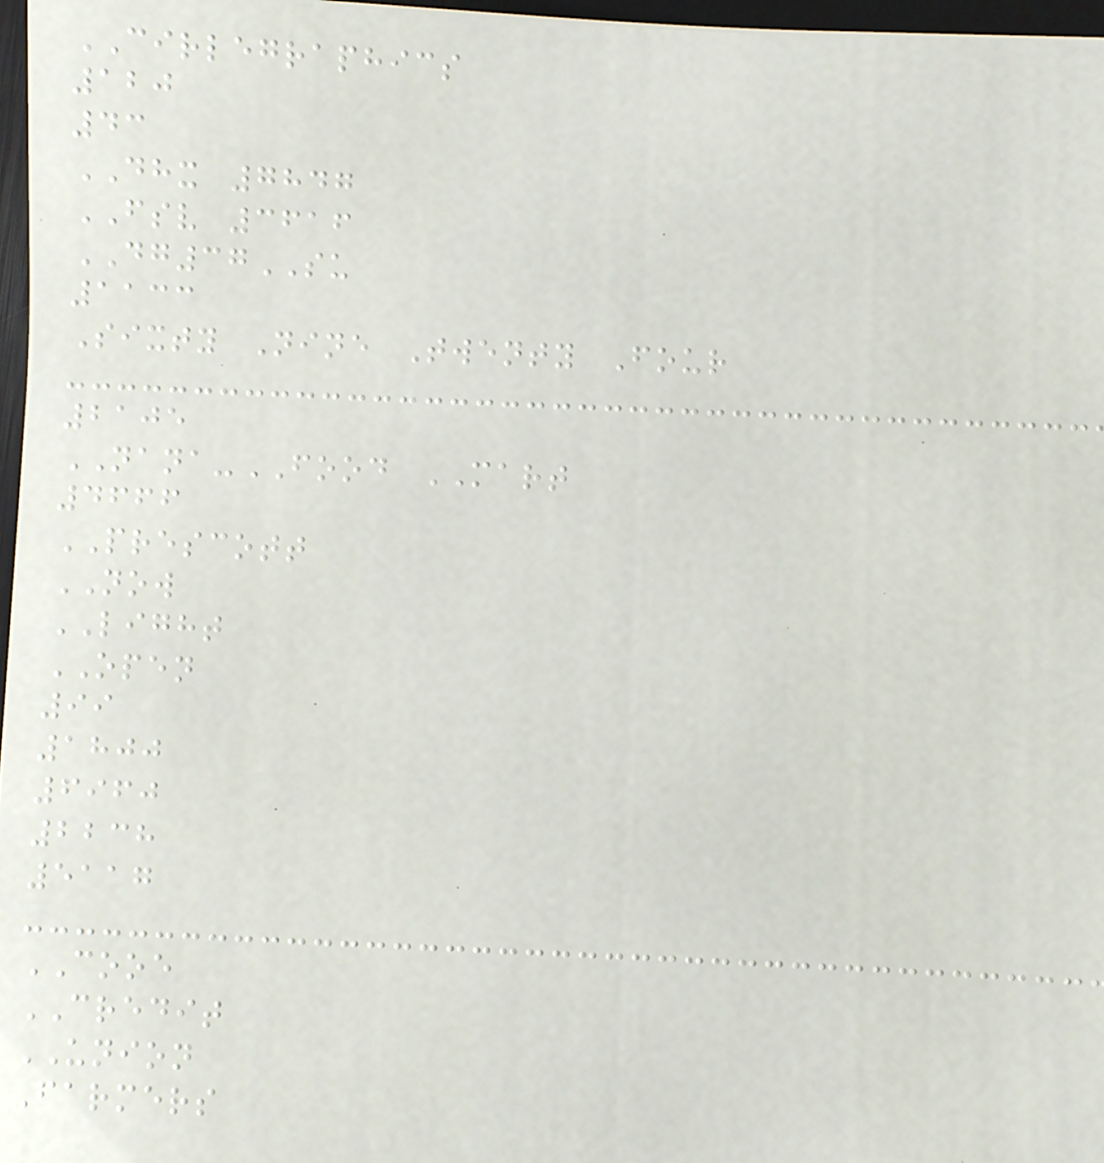CIRLEGRAPHICS
120
43
DHX 7847
FSV 3616
DG37SU
1133
Sixty Nine Twenty Four
2105
NANA-FOOD MART
4666
PRESCOTT
NOW
LIGHT
OPEN
99
1800
6960
2238
5117
COOE
CREDIT
UNION
Farmers
